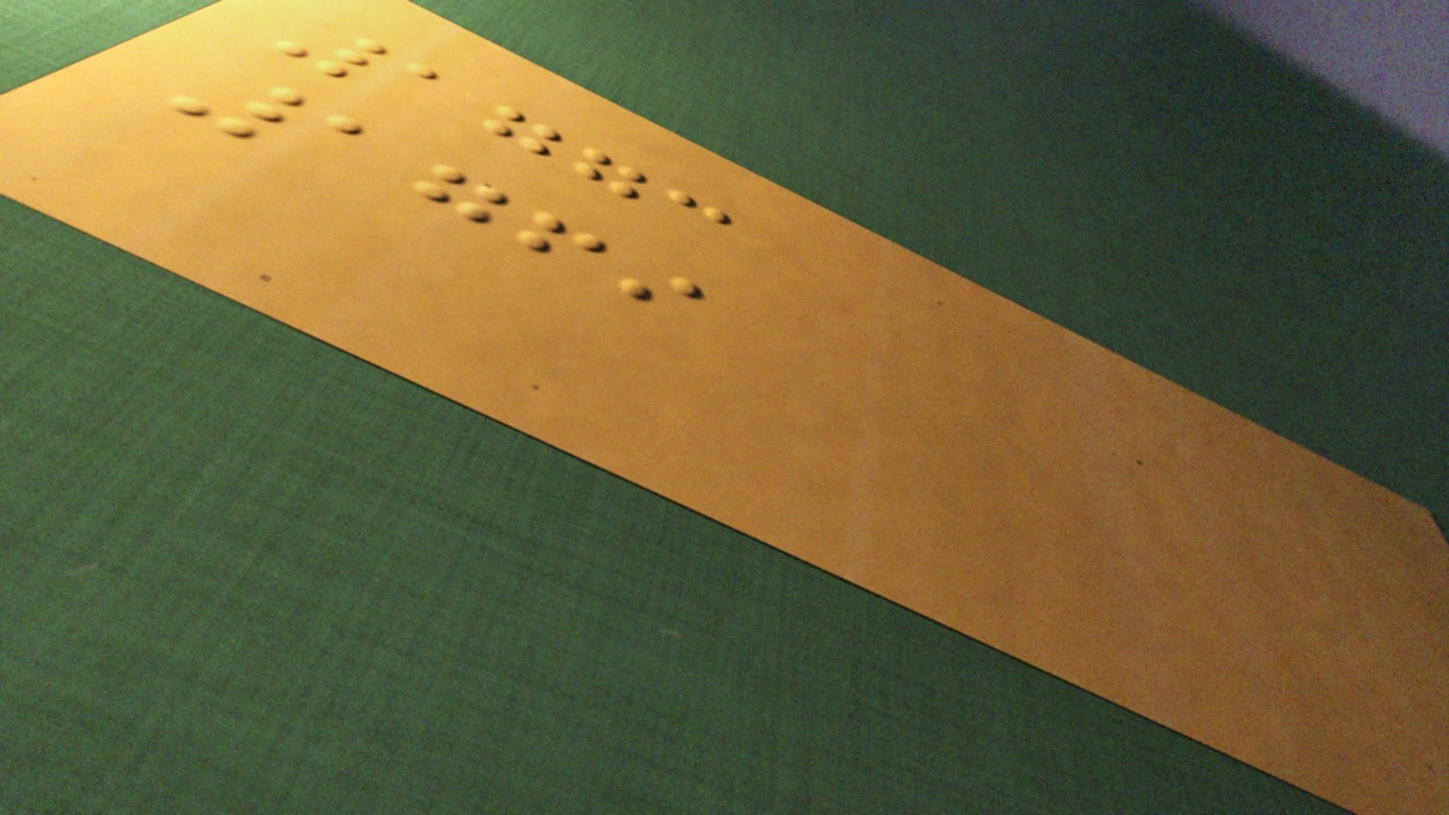1773
1769
